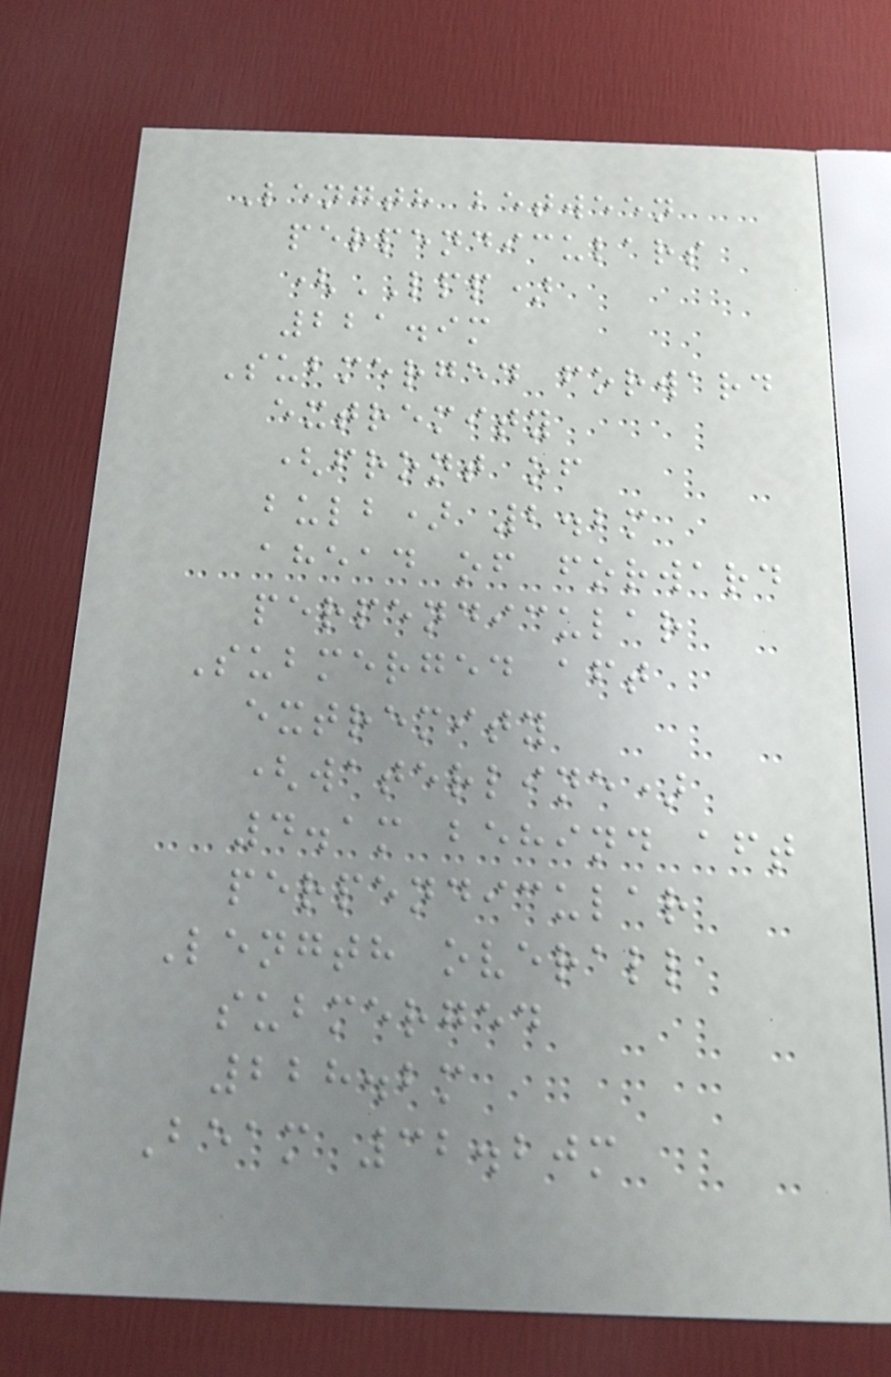Length between
perpendiculars
(LPP)
221.9m
Submerged forward
extremity
(front of
bulb) 2.2m
ahead of forward
perpendicular
Submerged aft
extremity
(waterline)
4.1m behind aft
perpendicular
Length overall
submerged
228.2m
Beam 32.20m
